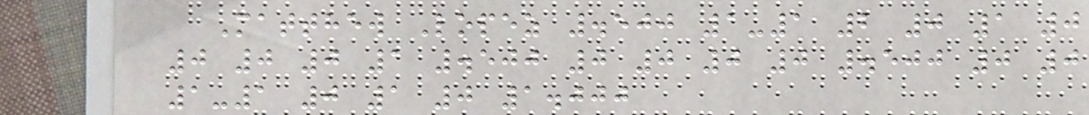Matthew Lopez .500 1-1 2 0 1 0
0 0 0 1 .500 0 0 0 0 .500 0 0
1-1 0 1 0 1.000
